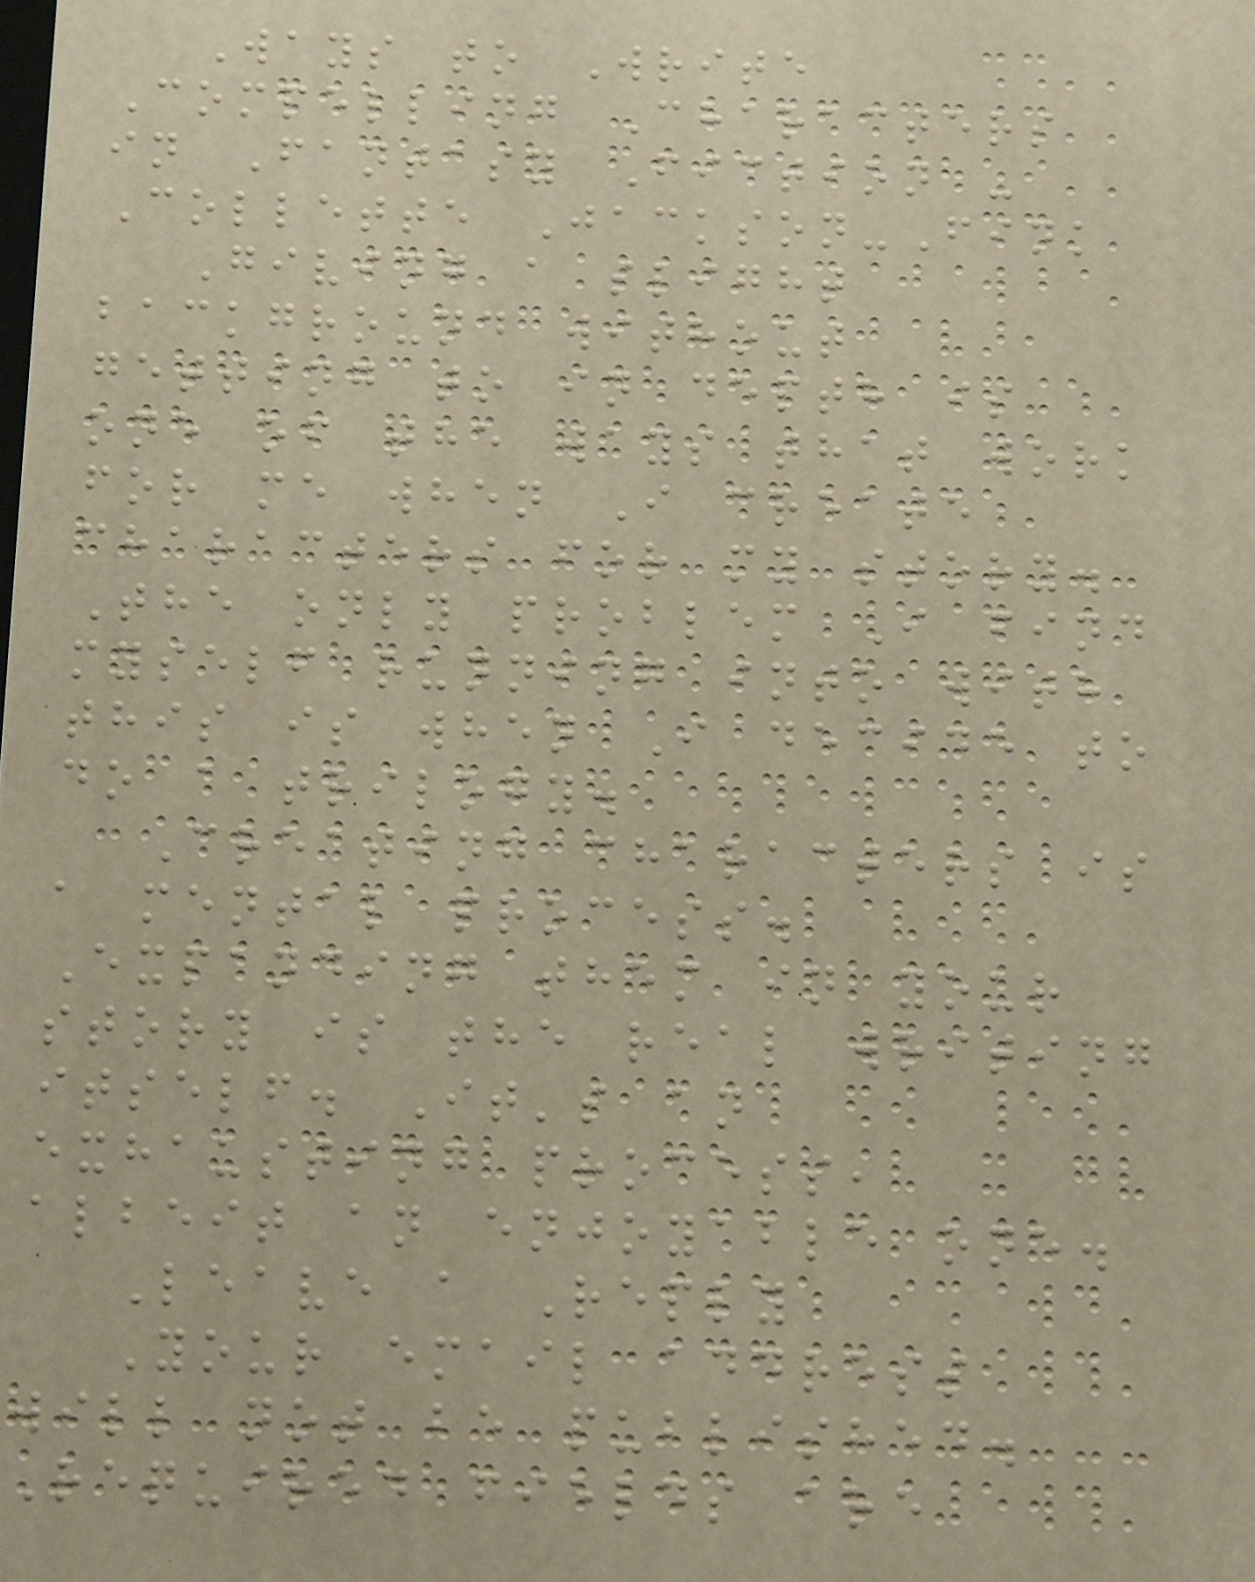Ways to Write
Compelling Characters
in Fantasy Fiction -
Collette Jackson-Fink
Giving a slight
background without
getting to in depth is
one of the ways that work
for me when I create
characters for my story.
The only problem I find
myself running into with
this is when I decide to
do a trilogy.
Creating characters is
a mental process.
Expanding them in your
story is the real writing
itself. It's an
exhausting process,
albeit an enjoyable one.
Leave a Reply
Your email address
will not be published.
Required fields are
